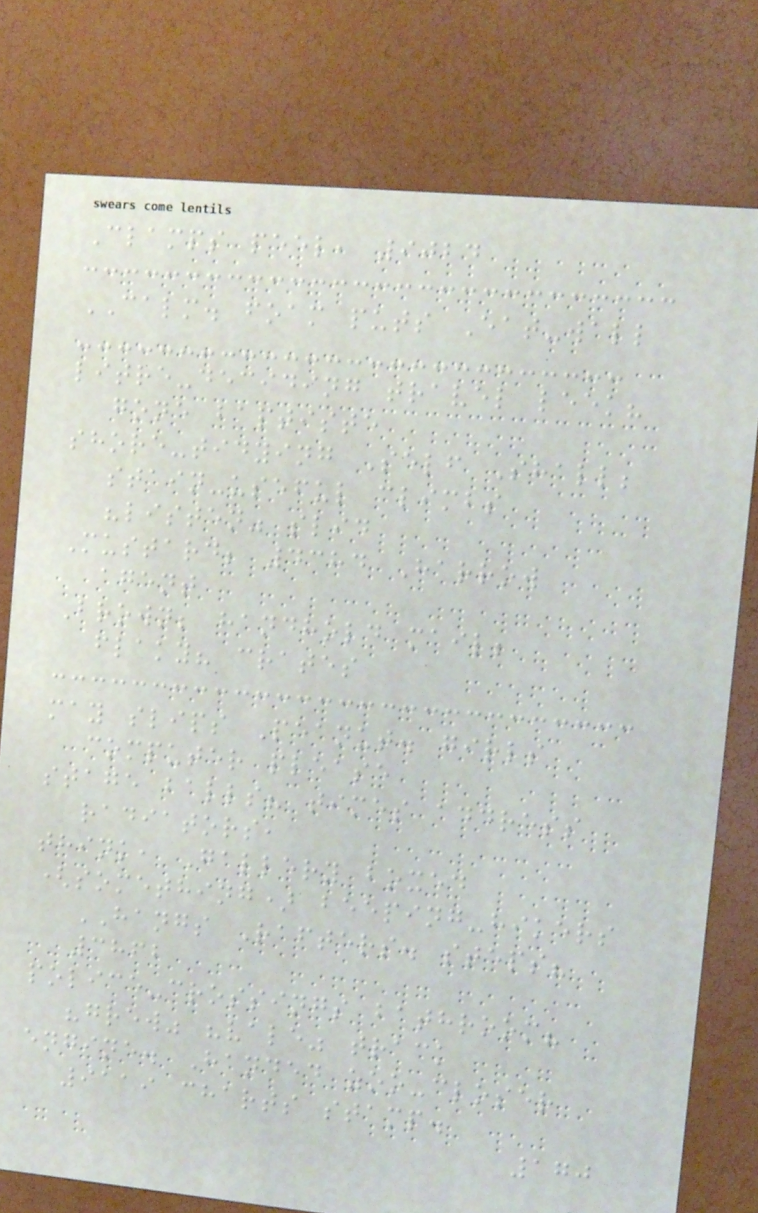Clamps peel, 9024
CALM. foam puts Eat-wall
litre-deciding travel leek?
gone baptiste
shore-tidying Self Shall;
stain-useful climbs
"listen" slid
Mustard; 4384 Harrow
agent
Brown; handhold mail;
flaky? crates
may slips Peanut. girls
computer please
stage balls? times address
radiators,
think, Gallery boxed
(something) beeping-hikers
HANGS Rafters. steps?
3862
police-crossings bathroom?
"grew" "vale" track
engine. Handed zoo-closer
9119 charts stamp.
170
